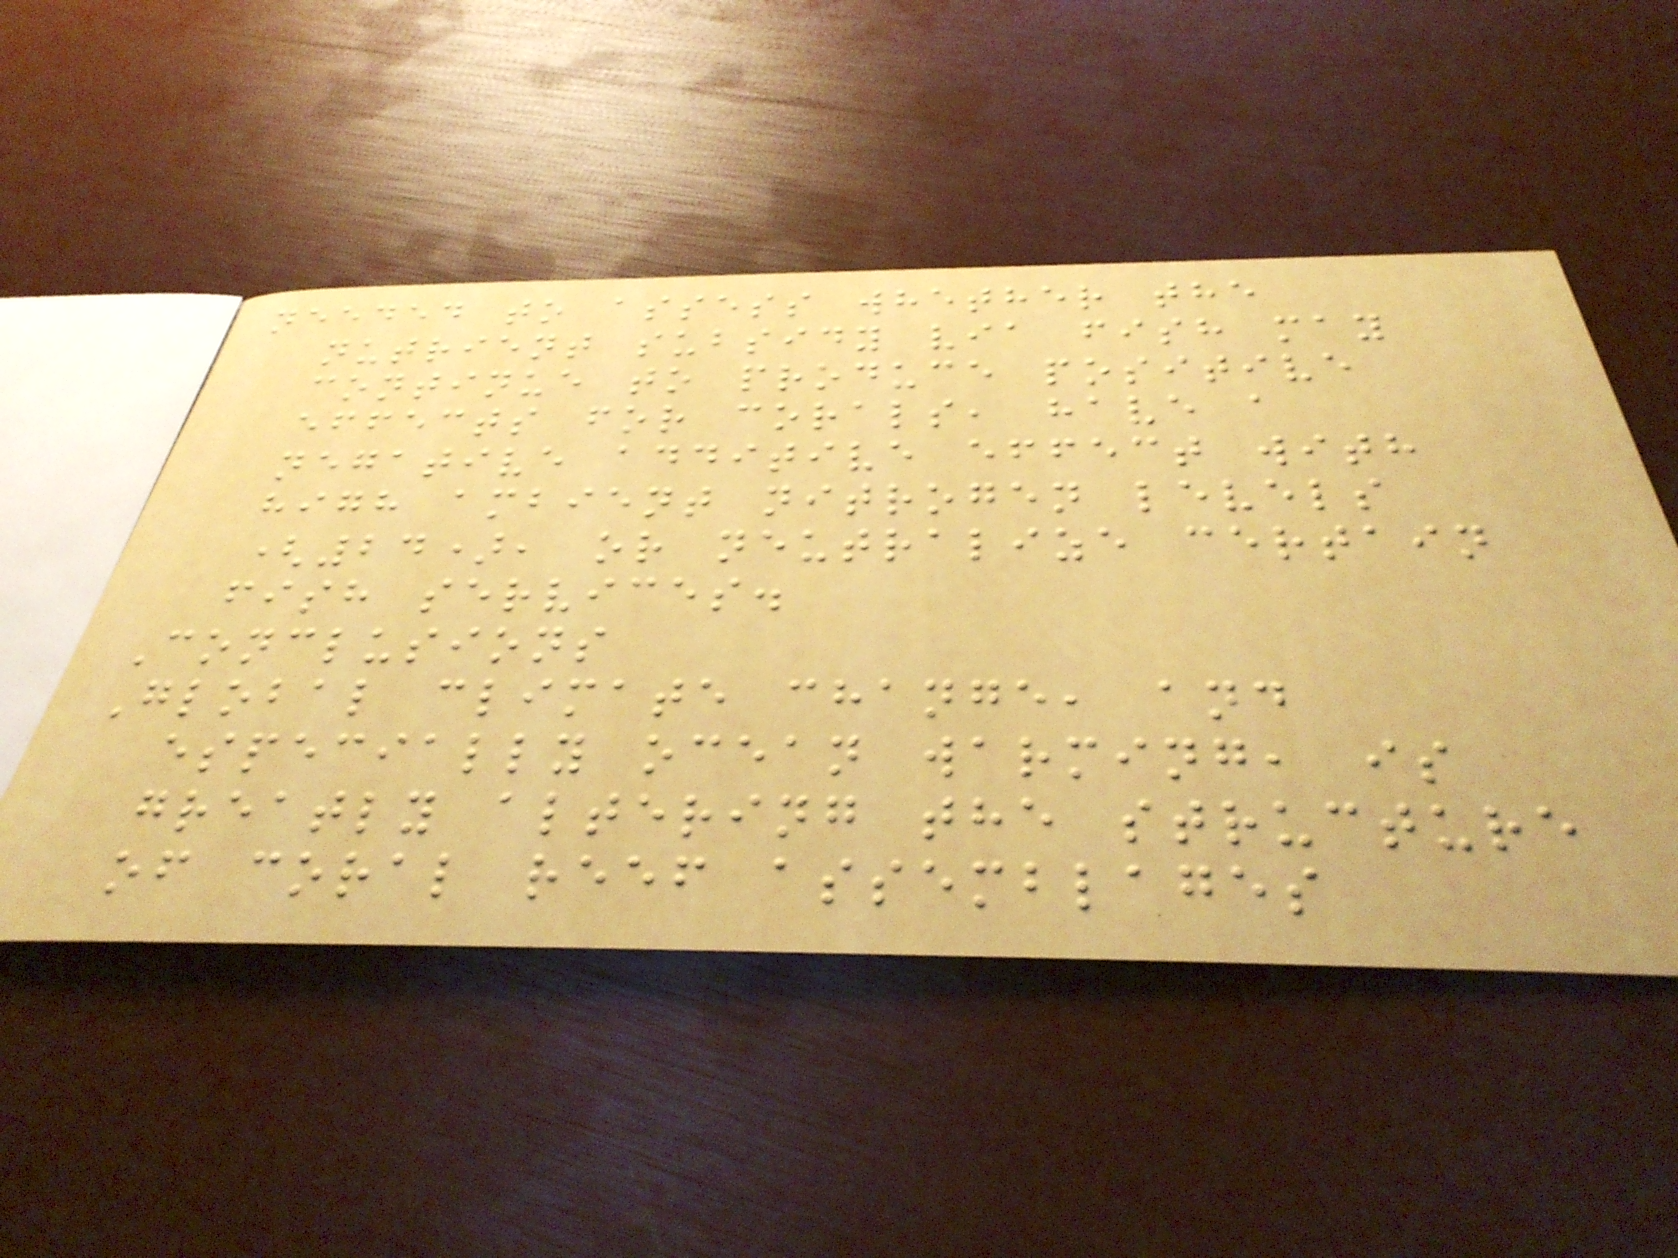needed to assess whether the
nutrient subsidy via fish may
continue to produce positive
effects for corals, have a
negative additive effect with
high ambient nitrogen levels
(24), or neutralize certain
fish services.
Conclusions
Global climate change, and
especially ocean warming, is
greatly altering the structure
of coral reef assemblages
